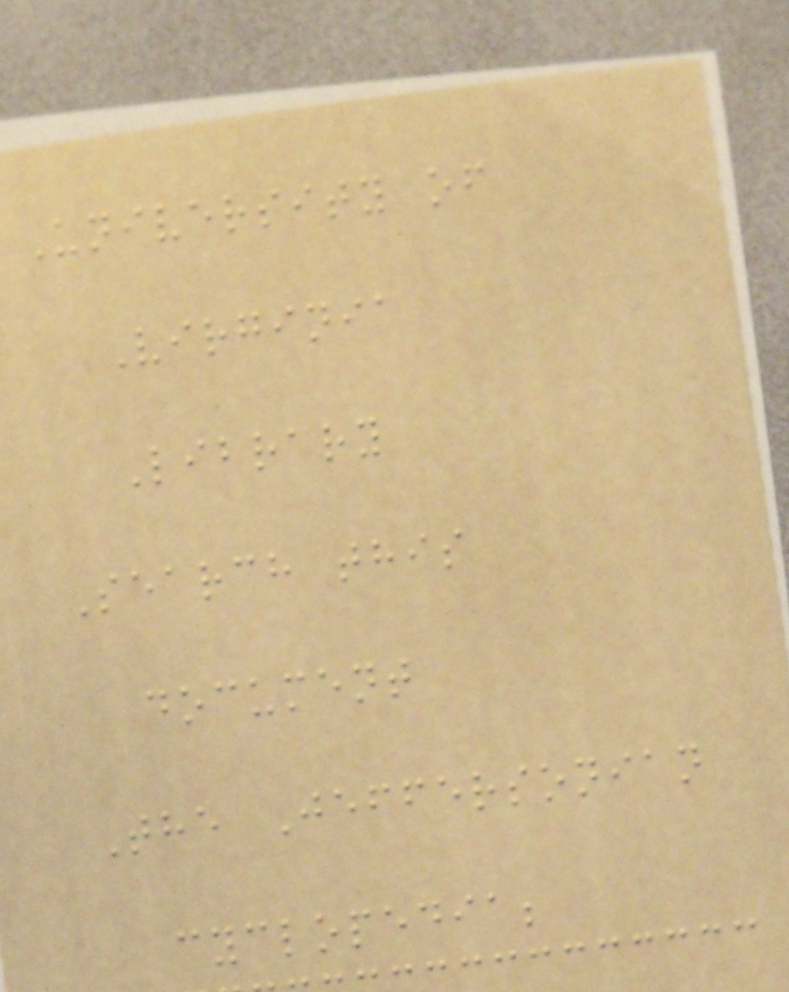University of
Virginia
Library
Search this
document
The Jeffersonian
cyclopedia;
